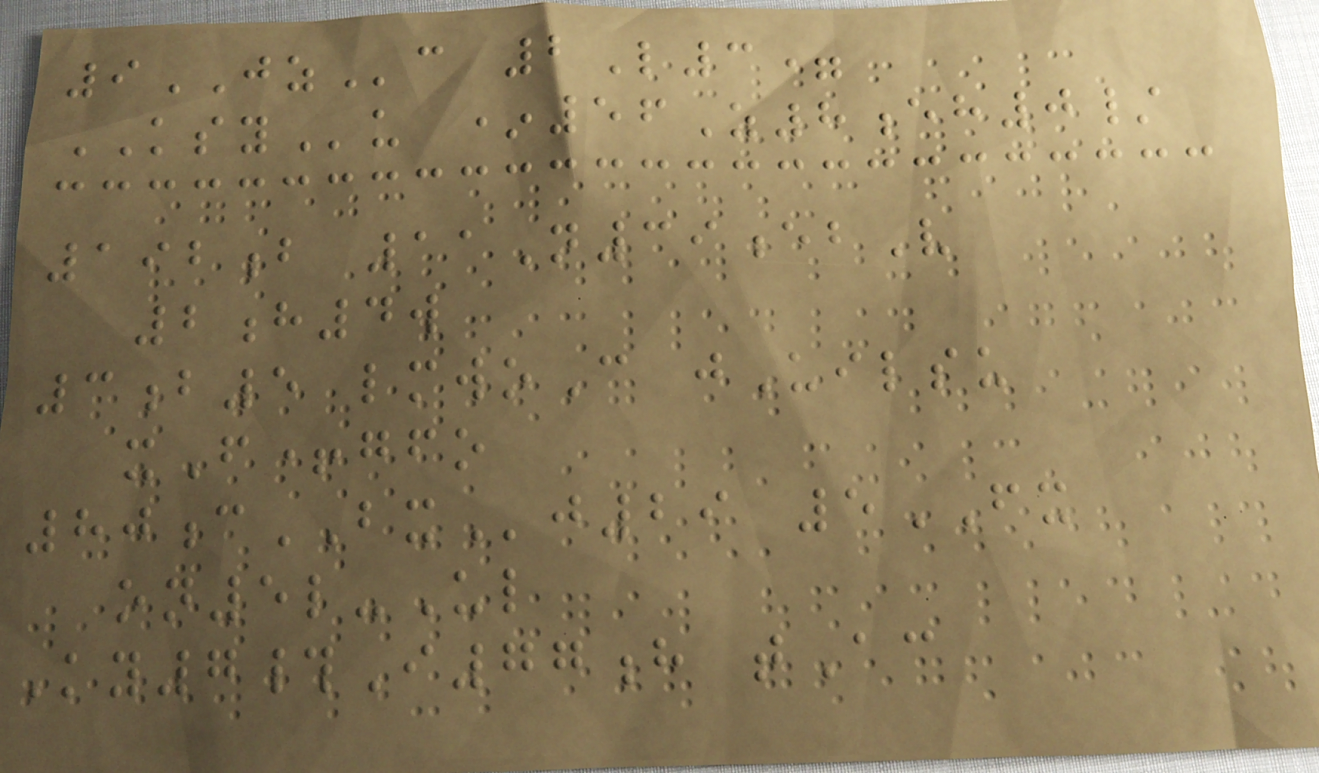9JZc 2L3=
KSYu *56Z8eh0/
192b 11N39ebV
2h4w
3b5 lmwoC jUilsu
xF+gfo
80cBXj29 5FX
on5l-Ul
Ky7#I77h tAc
